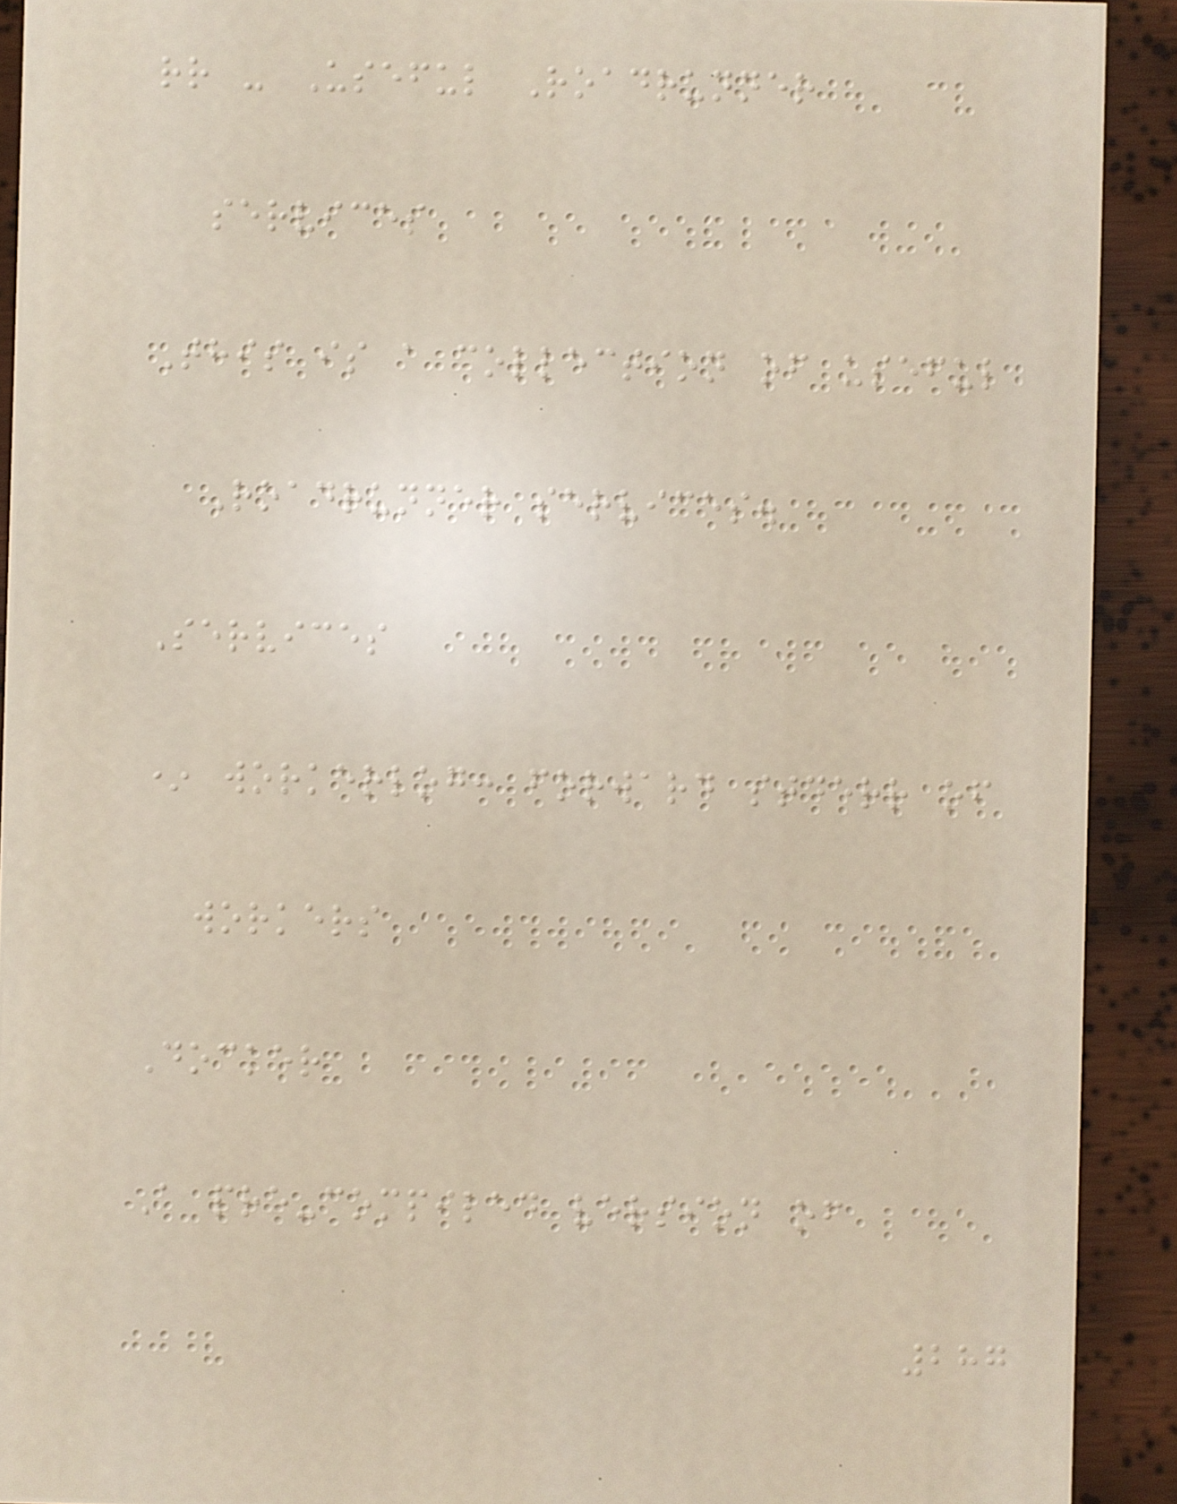rr - Useful Roadrunner
services
This is a collection of useful
Roadrunner services.
Services
* workerlog: forward stderr of
workers
Docker
A pre-compiled version of
287
